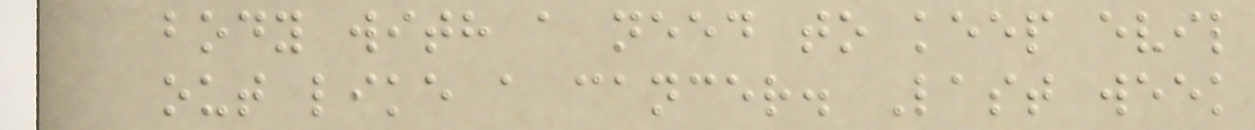body with a need to keep evil
out like a cancer. Last week
